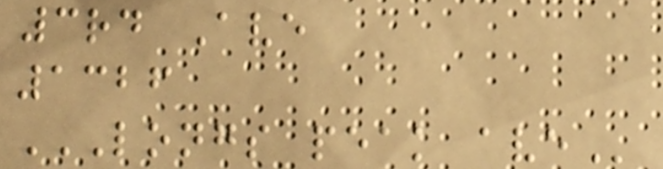3rd Ave
1326
LONGS PEAK AVE
